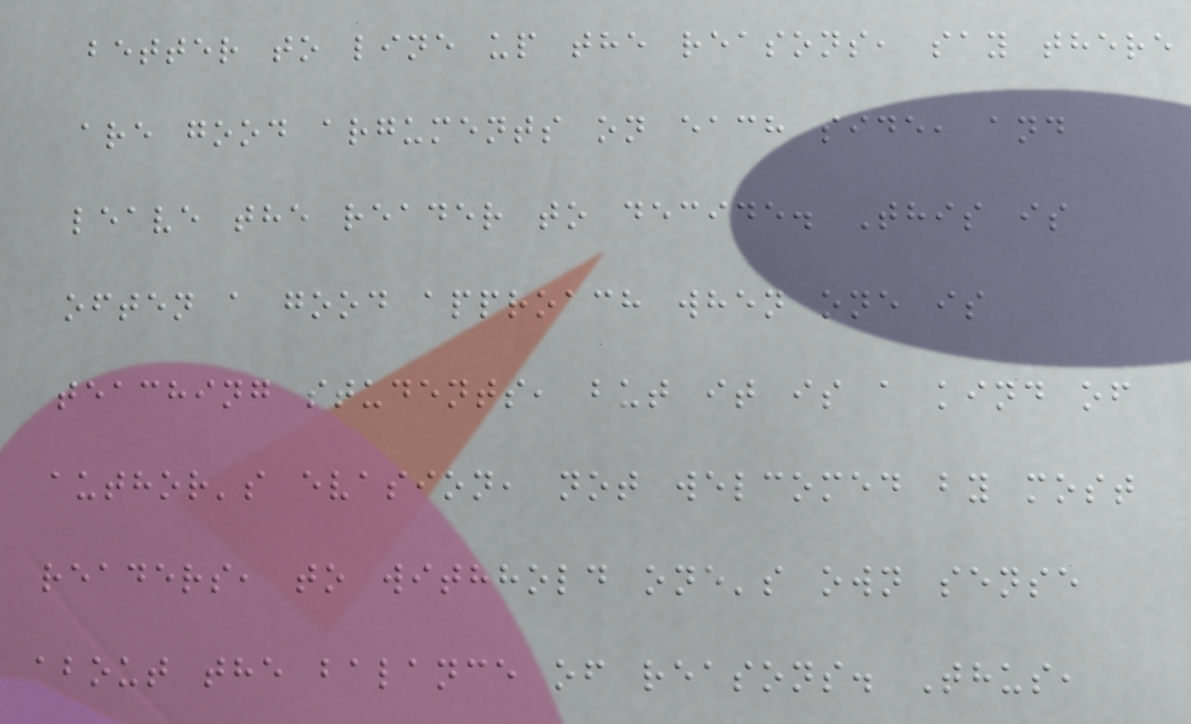better to line up the reasons, say there
are good arguments on each side, and
leave the reader to decide. This is
often a good approach when one is
teaching students, but it is a kind of
author's evasion, not welcomed by most
readers, to withhold one's own sense
about the balance of reasons. Thus,
